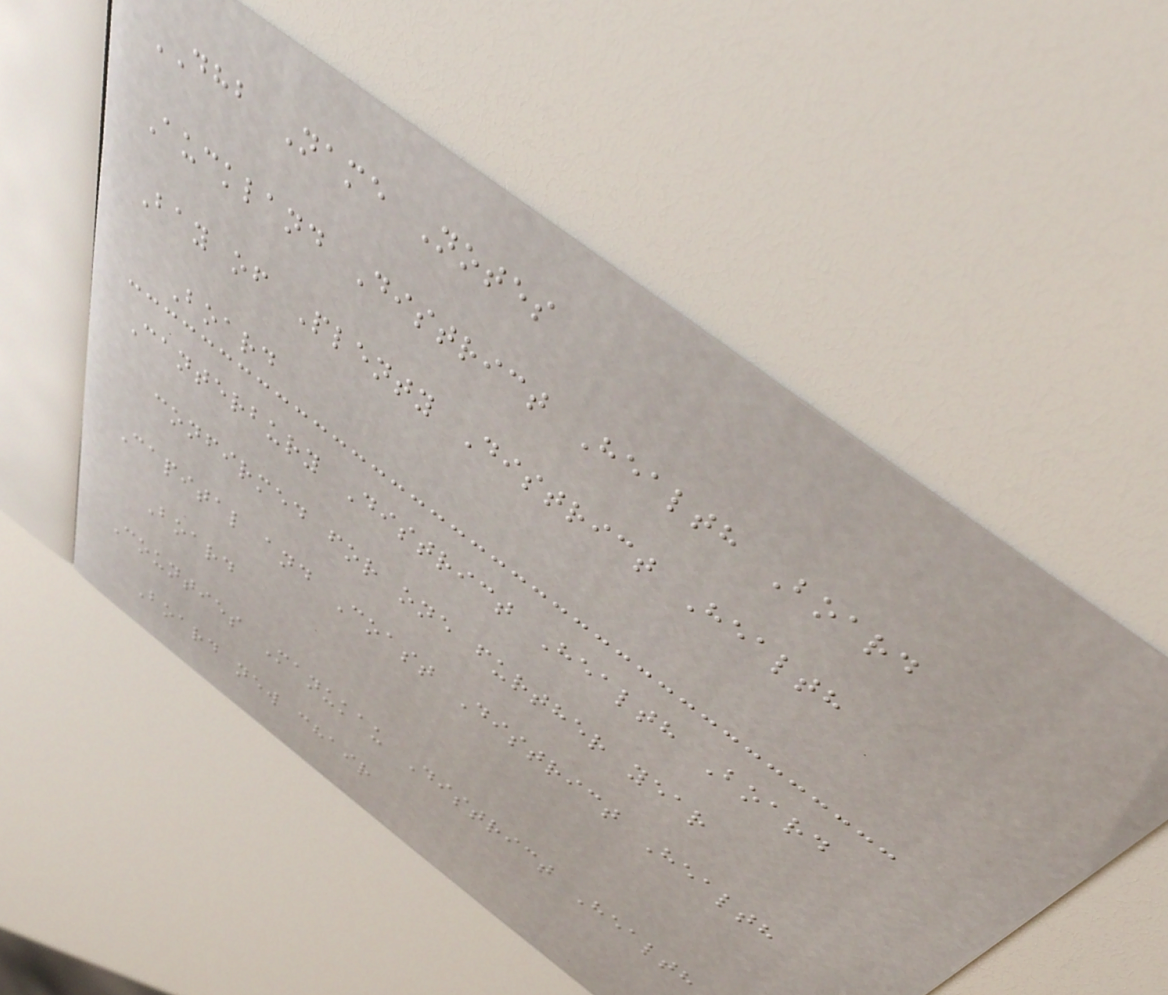DHB Name Notes
Auckland District Health Board
Bay of Plenty District Health
Board
Canterbury District Health Board
confirmed for one further year
Capital and Coast District Health
Board
Counties Manukau District Health
Board new chair
